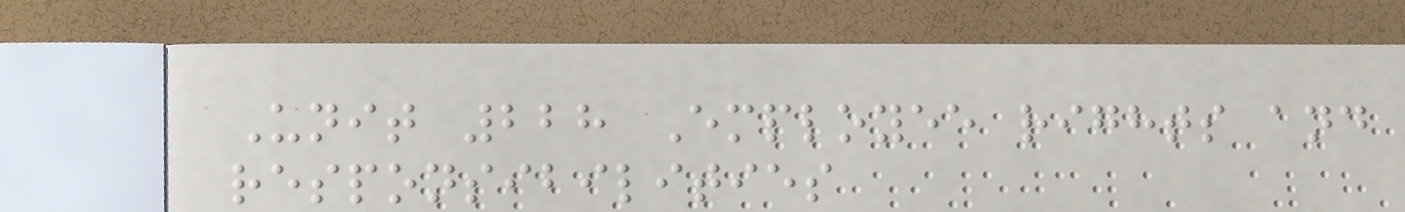Unit 228 Employee rights and
responsibilities
